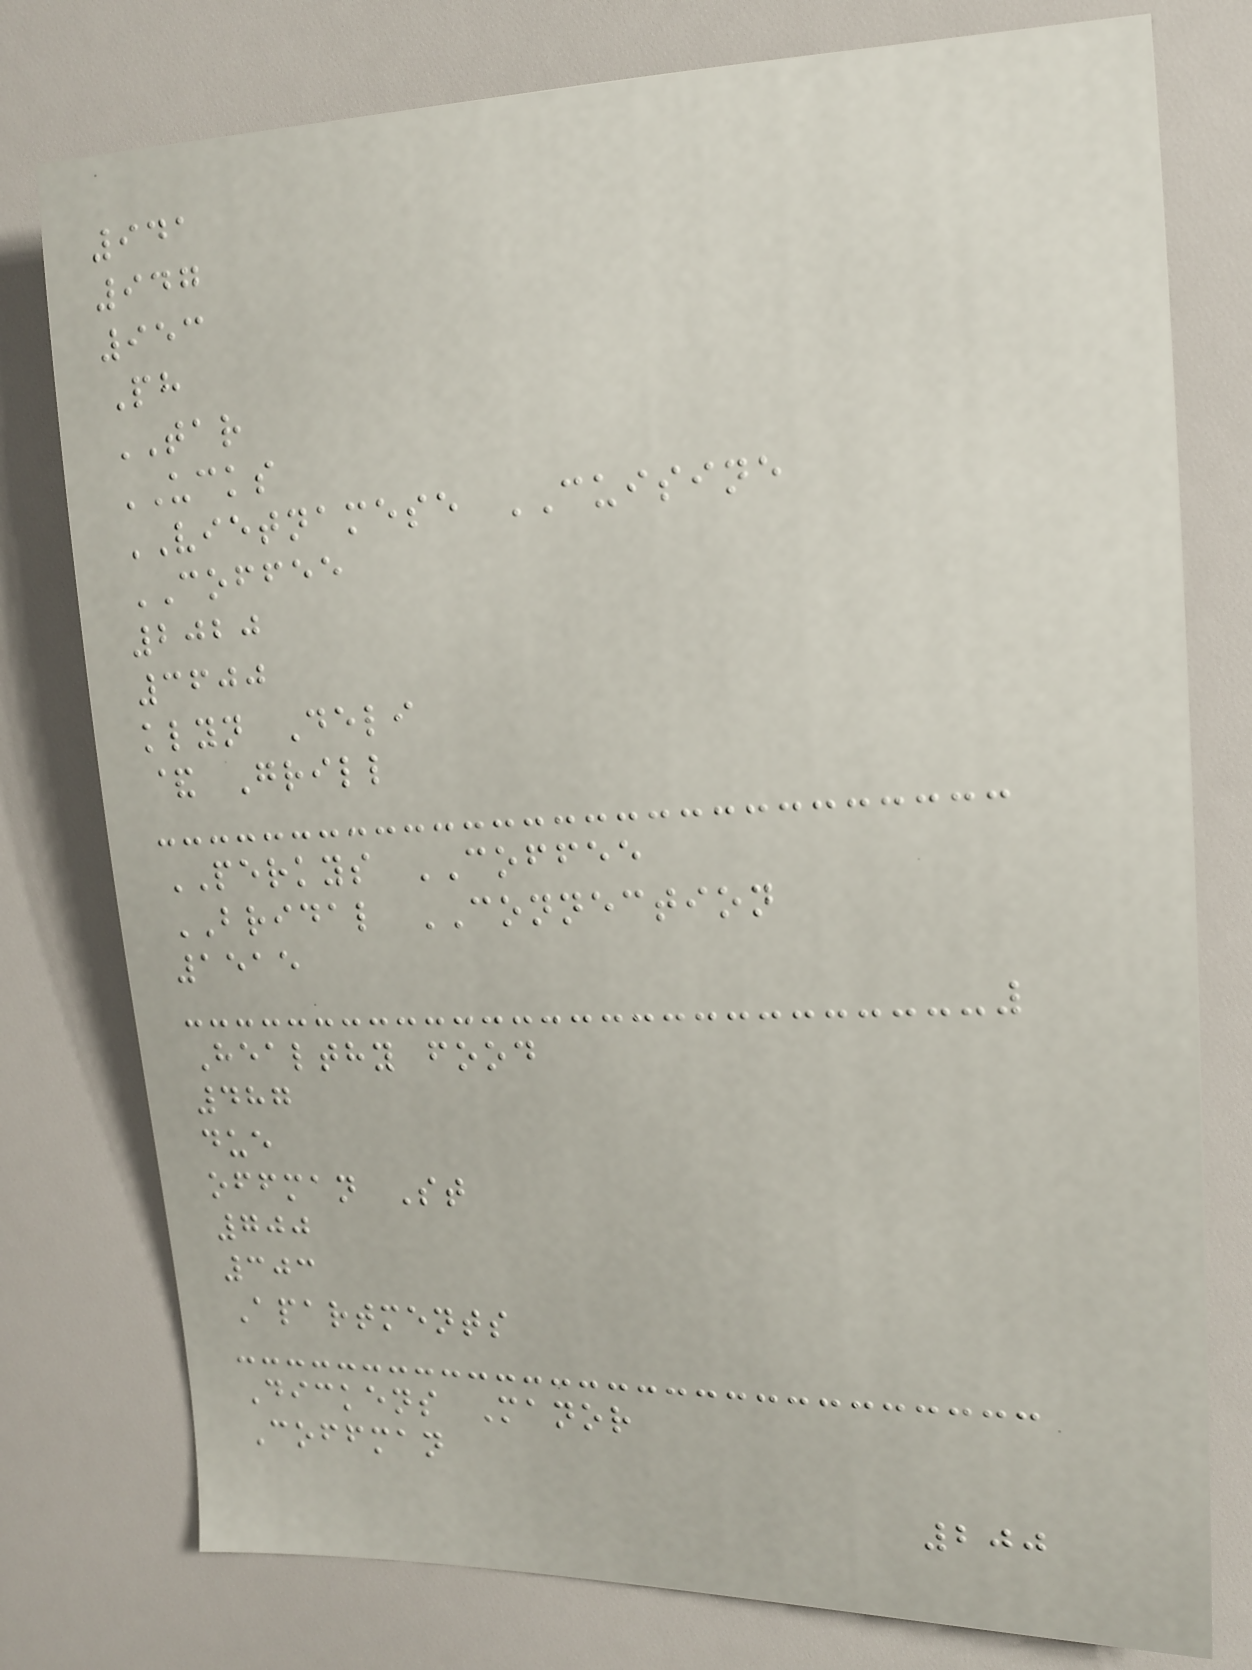941
947
953
Ph
TAR
UCKS
VIETNAMESE CUISINE
COFFEE
2020
3600
klyn Deli
& Grill
PERKYS COFFEE
BRIDAL CONNECTION
1515
Healthy food
487
due
offman St
700
303
Apartments
Dickens Manor
Coffman
200
